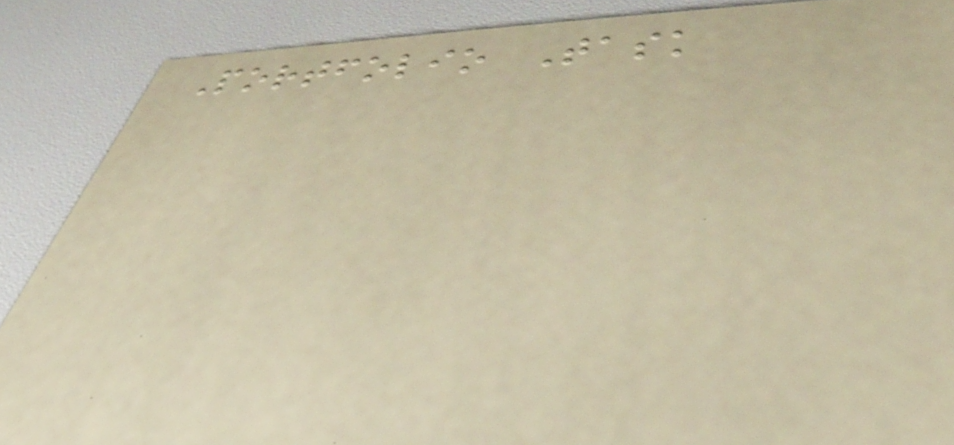Portfolio Task
